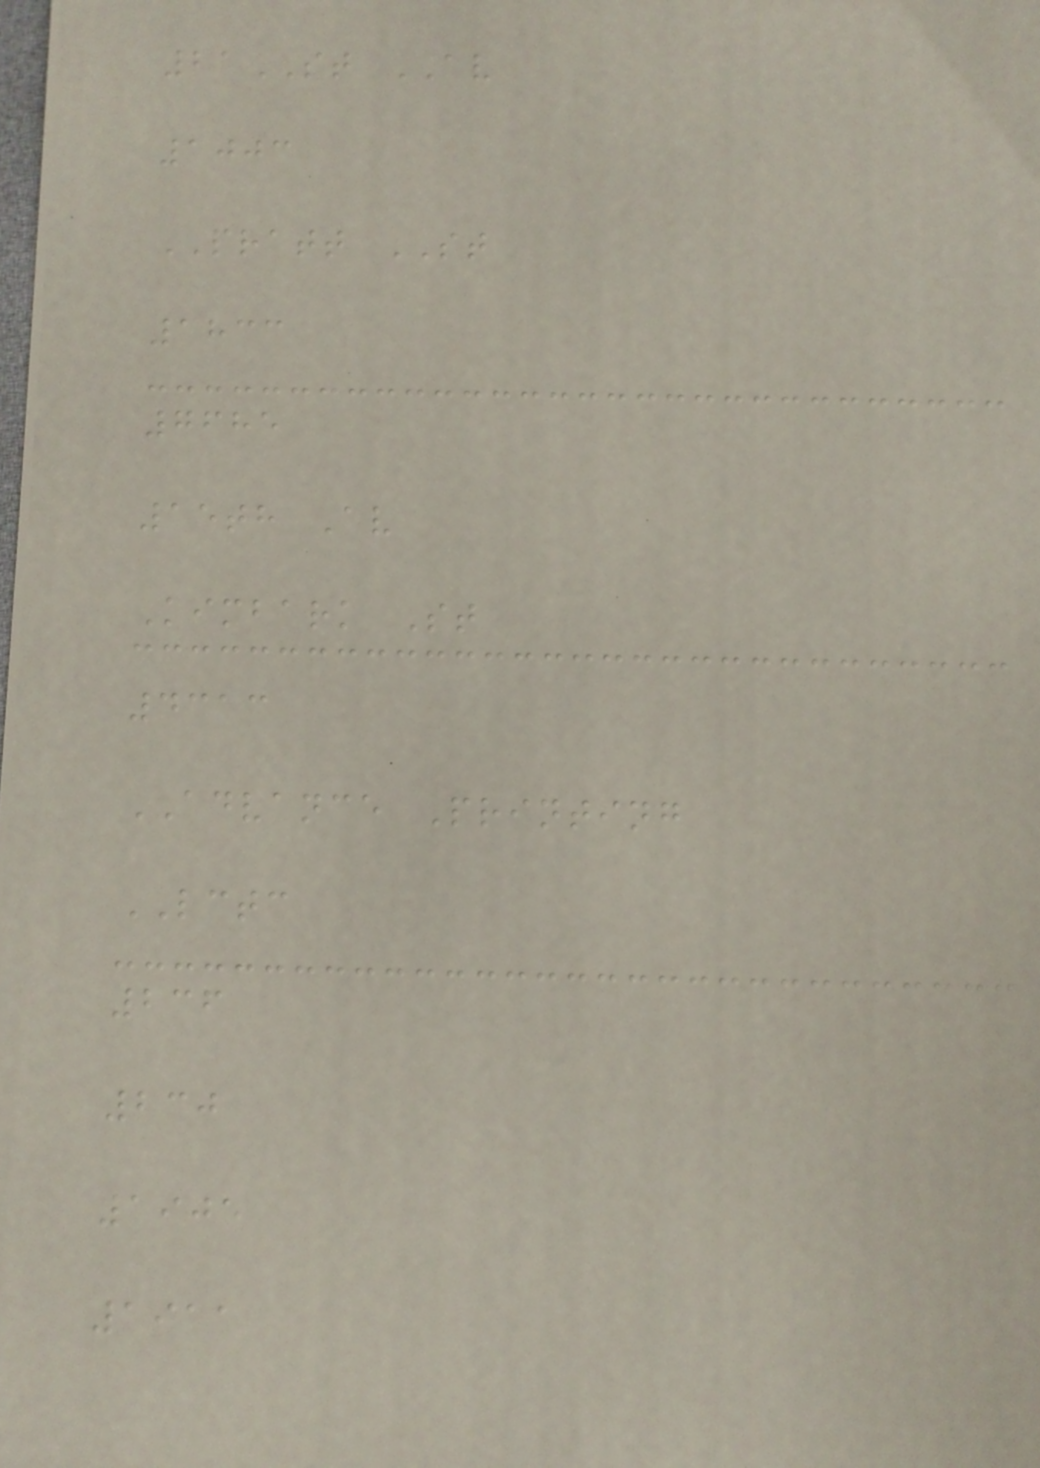21ST AV
1003
PRATT ST
1833
7685
15th Av
Kimbark St
4313
ADVANCE Printing
LCTC
236
230
1905
1911
